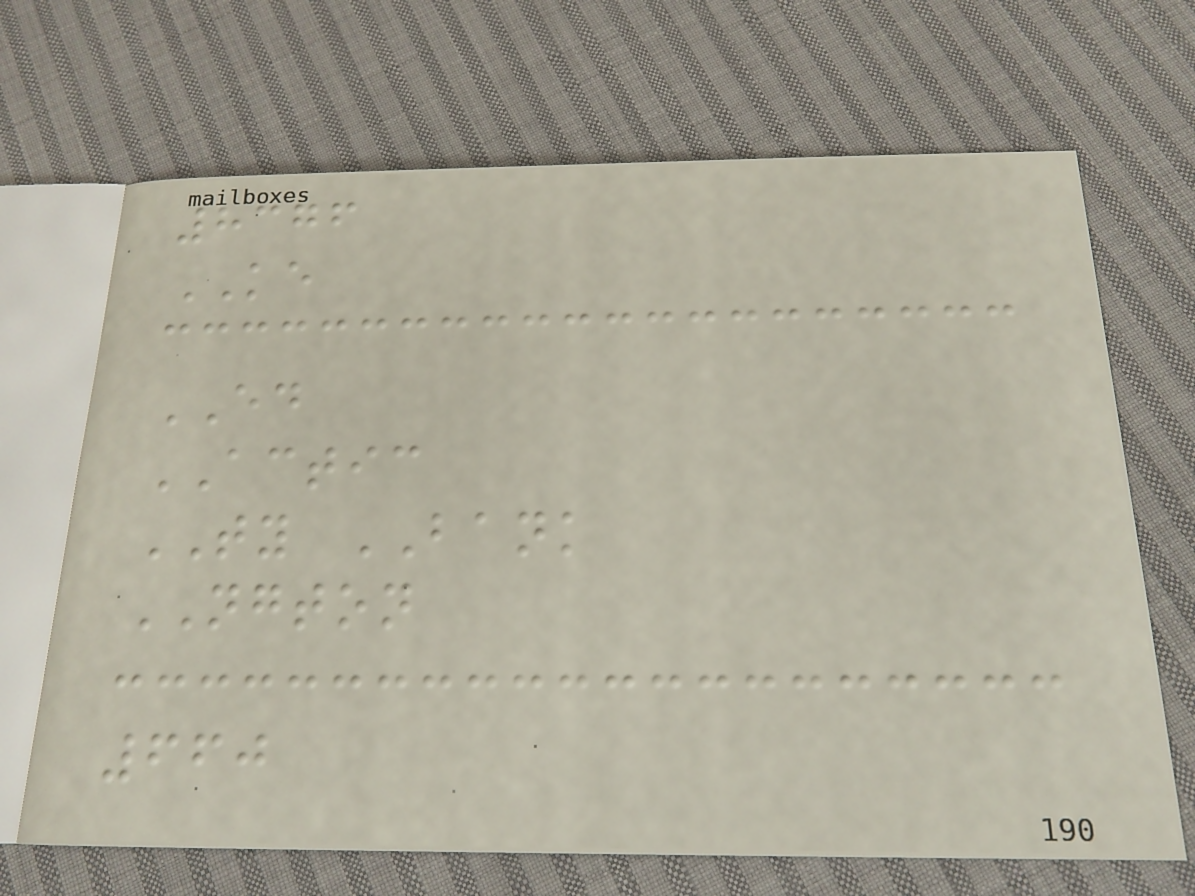8376
KE
ED
ACTIC
TY BANK
NGTON
660
